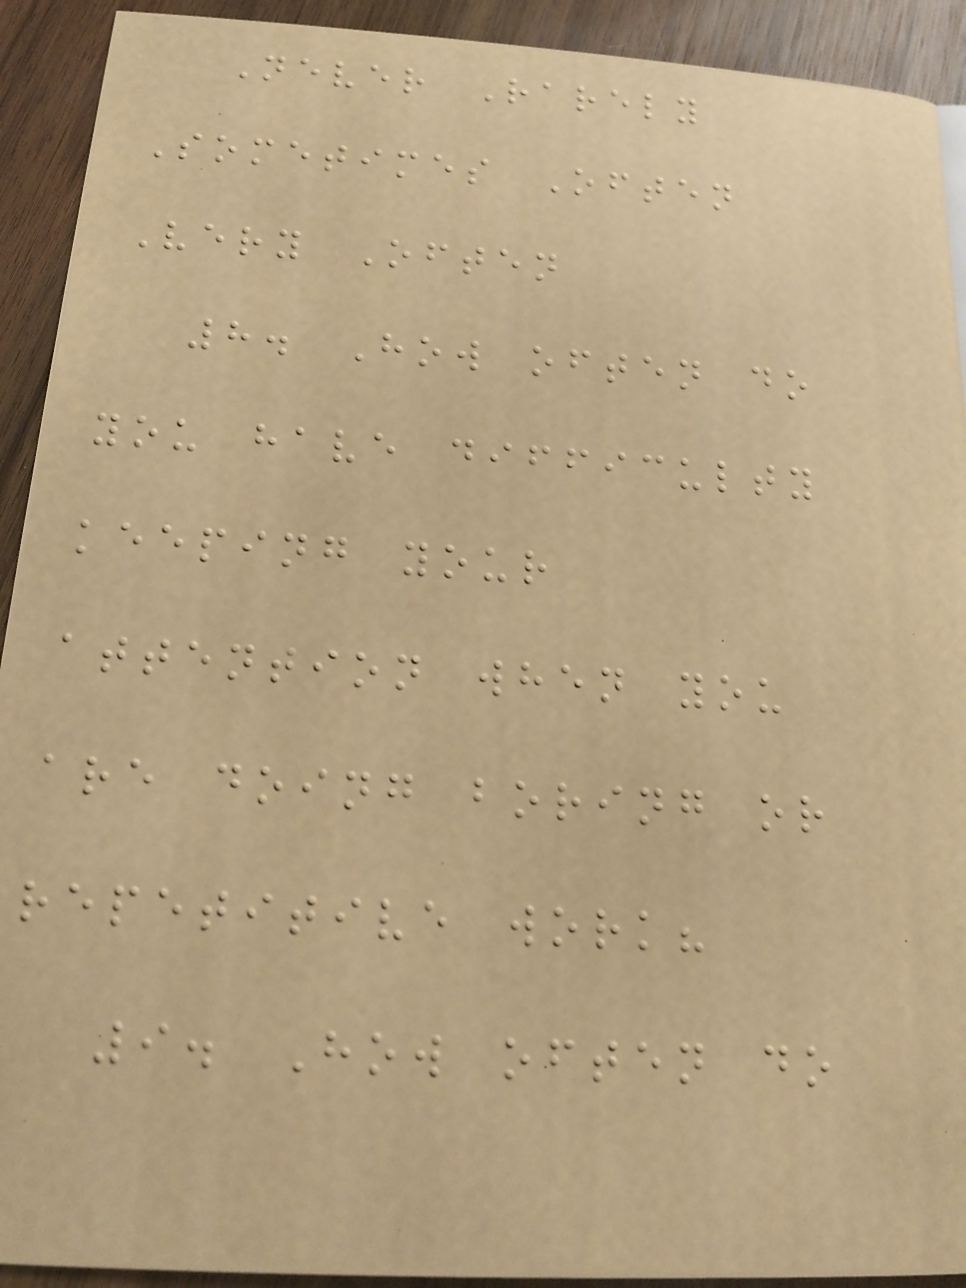Never Rarely
Sometimes Often
Very Often
8. How often do
you have difficulty
keeping your
attention when you
are doing boring or
repetitive work?
9. How often do
